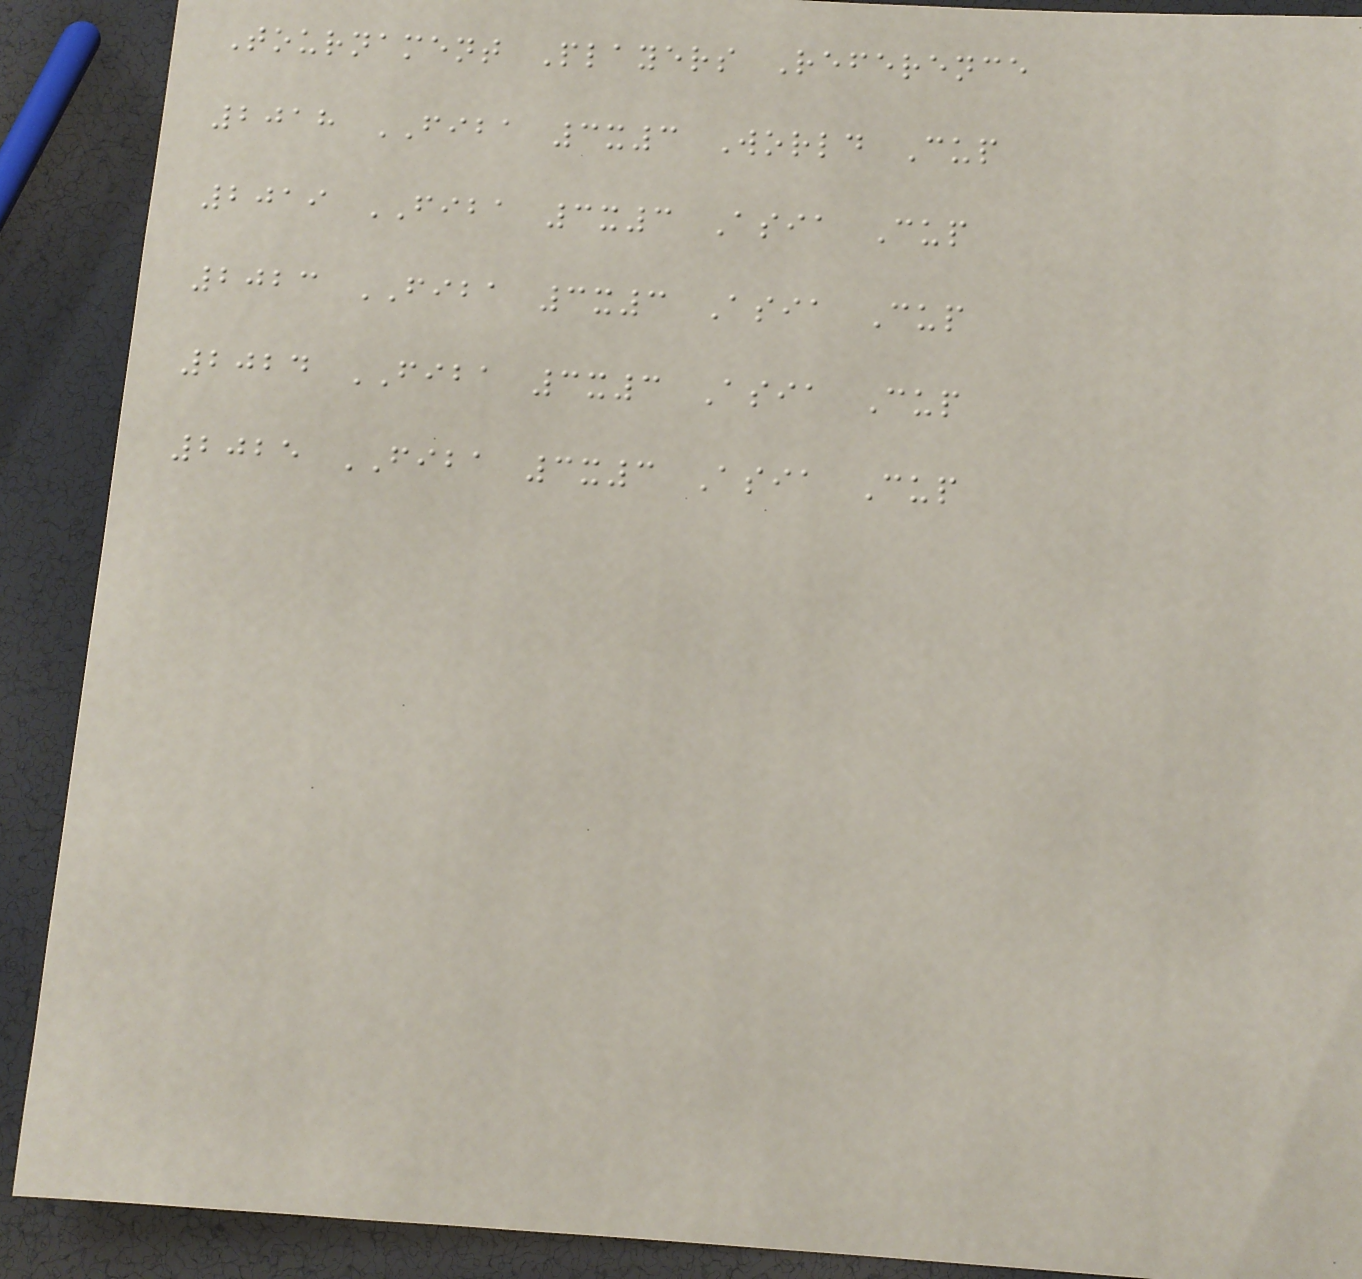Tournament Players Reference
2018 FIBA 3x3 World Cup
2019 FIBA 3x3 Asia Cup
2023 FIBA 3x3 Asia Cup
2024 FIBA 3x3 Asia Cup
2025 FIBA 3x3 Asia Cup
